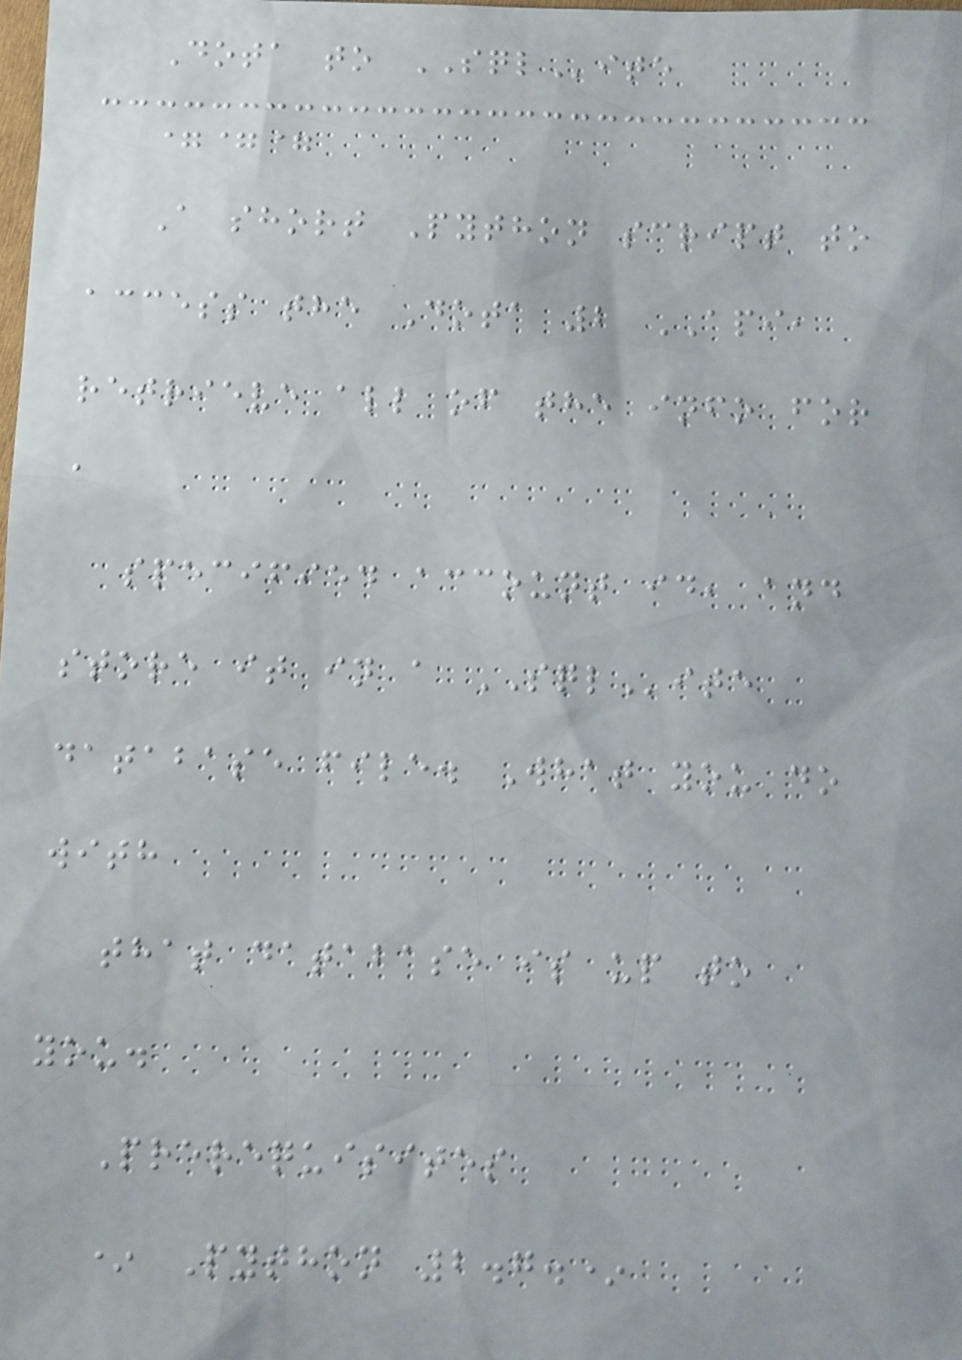Dota to SQLite
===
A short Python script to
access the Dota 2 API,
retrieve all of the info for
a
specified account id, and
store it in a SQLite
database file. What you do
with
that database is up to
you.
Prerequisites
* Python 2.7.*
